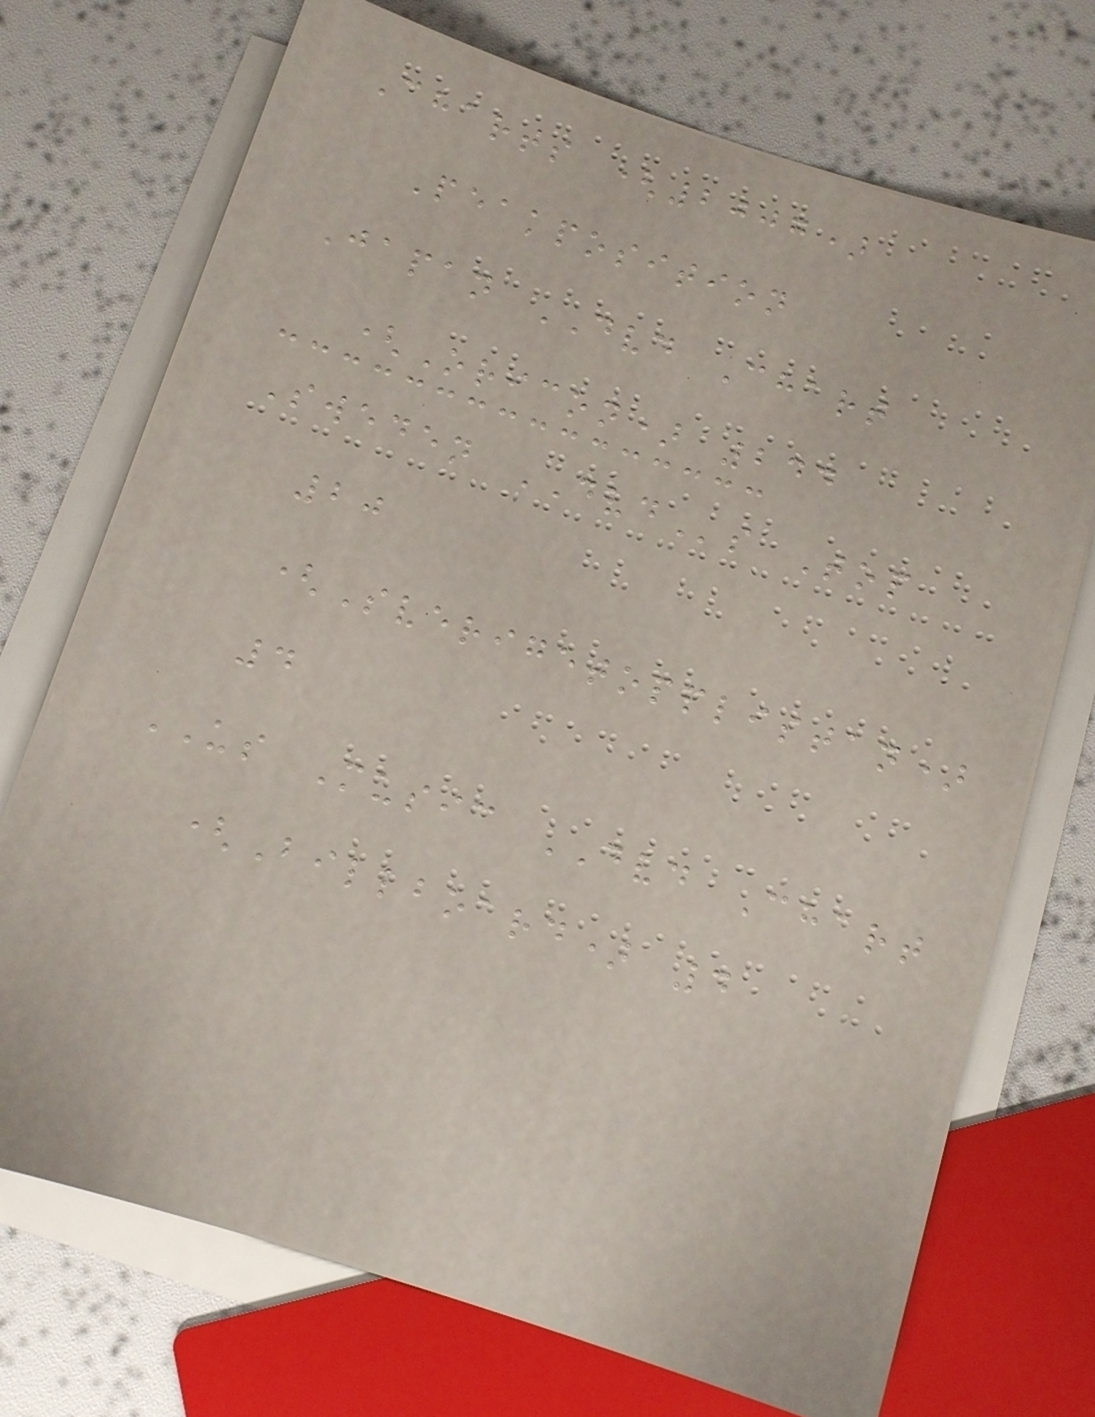Charts (2007)
Peakposition
Japan DVD Chart
(Oricon) 244
Sweden DVDs Top
20
(Sverigetopplistan)
4
US Music DVD Chart
(Billboard) 4
